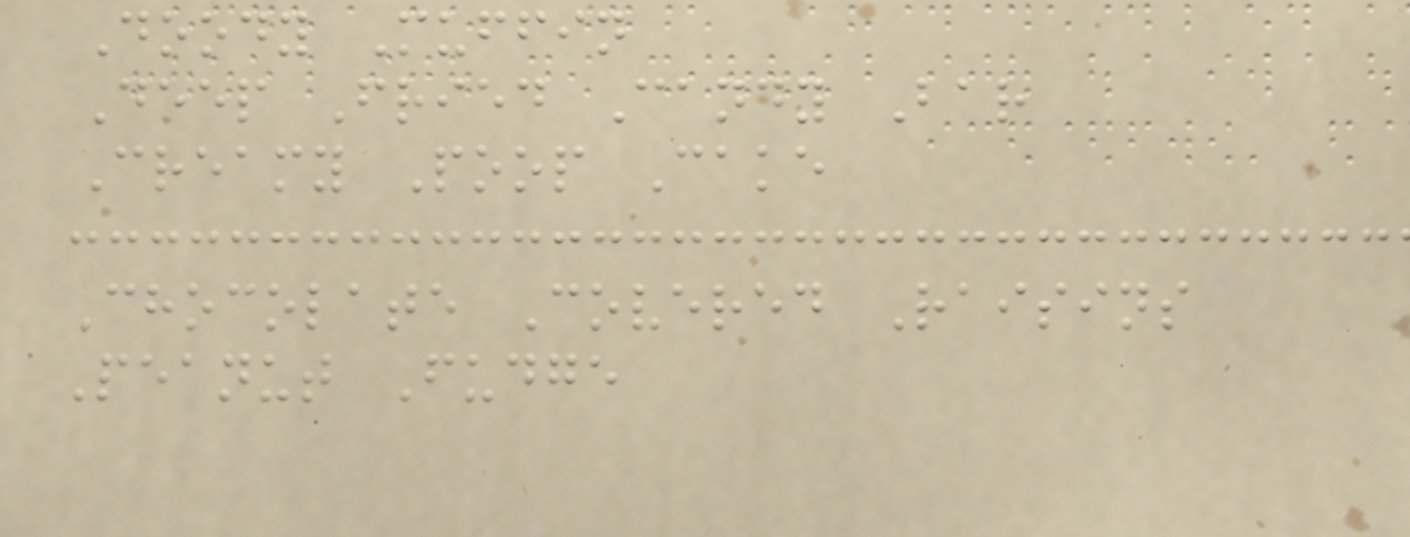Doody Muffin
Deep Fried Candy Bar
Creamy Poop Cake
Chocolate Covered Raisins
Peanut Fudge
